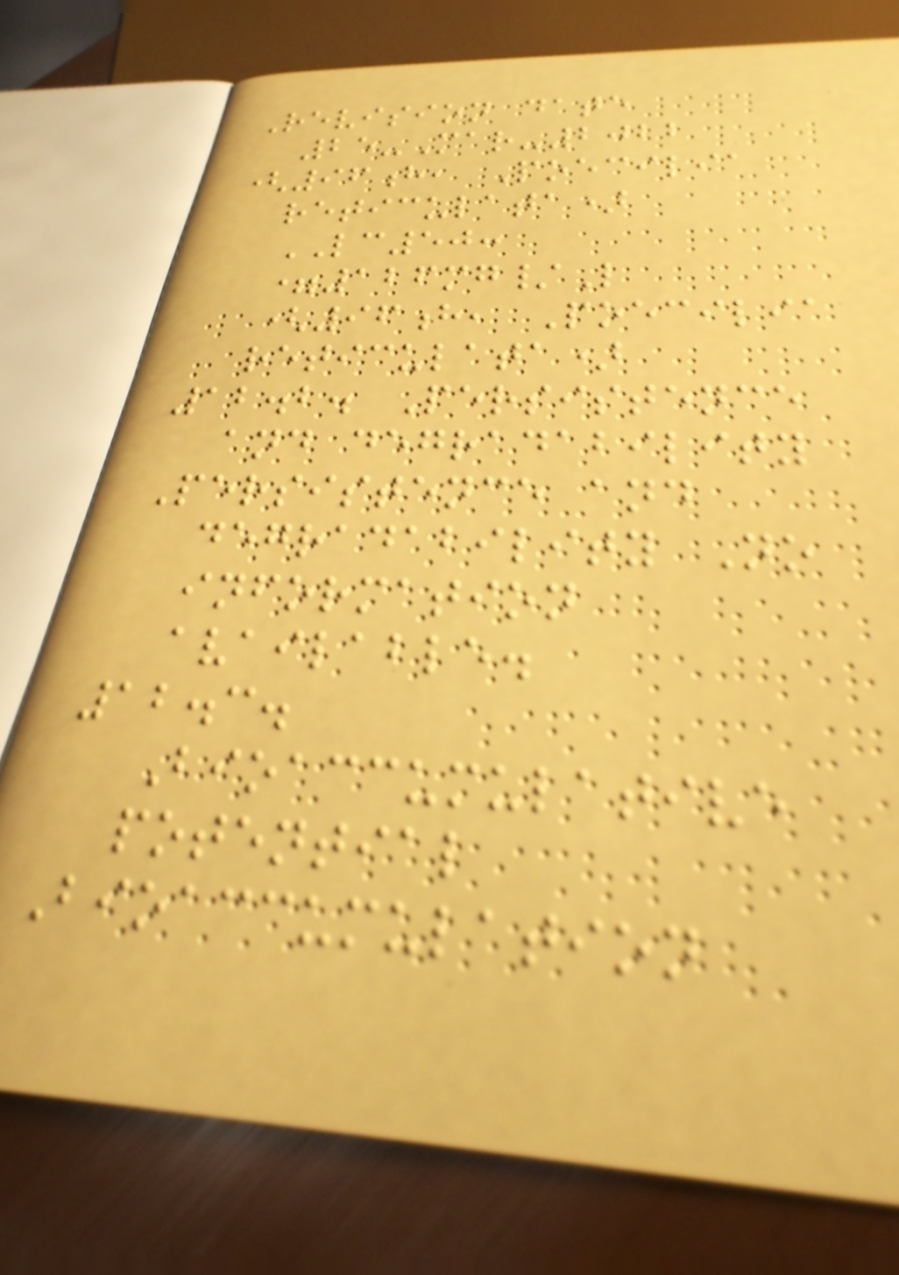Revision date
25-Mar-2022
(96h, Poecilia
reticulata)
LC50:
=126mg/L
(96h, Poecilia
reticulata)
12.2. Persistence
and degradability
Persistence and
degradability No
information
available.
12.3.
Bioaccumulative
potential
Bioaccumulation
